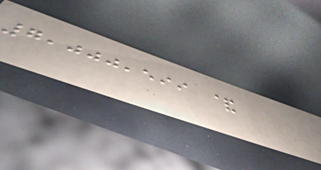7,000,599 &
